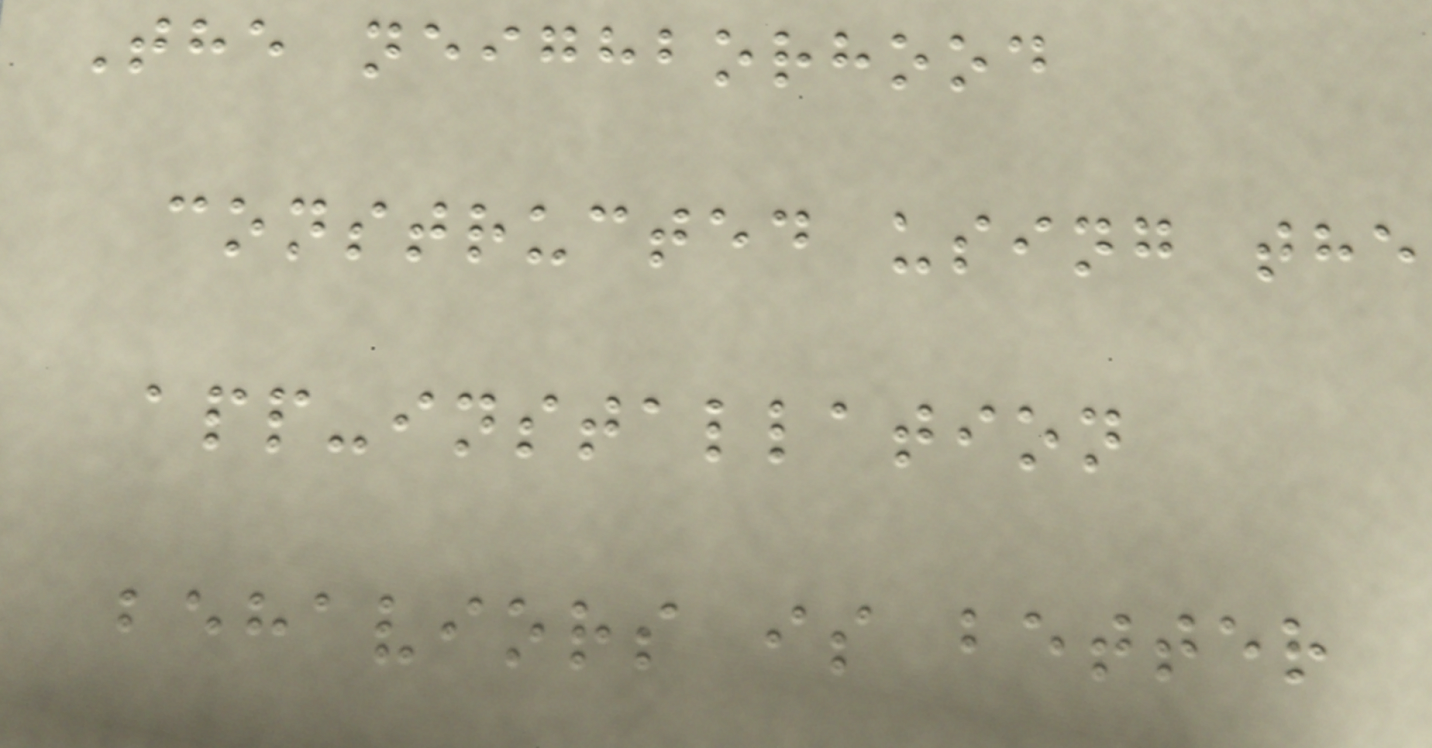The neighborhood
constructed using the
app-installation
behaviors is better
